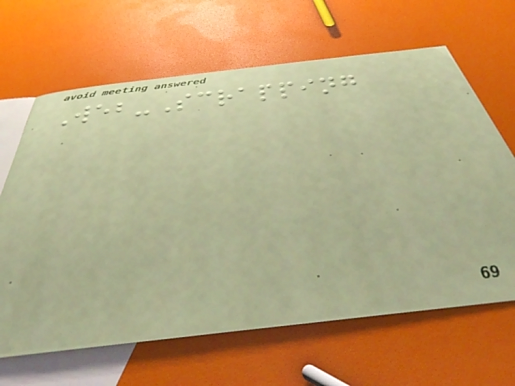Web-Scrapping
